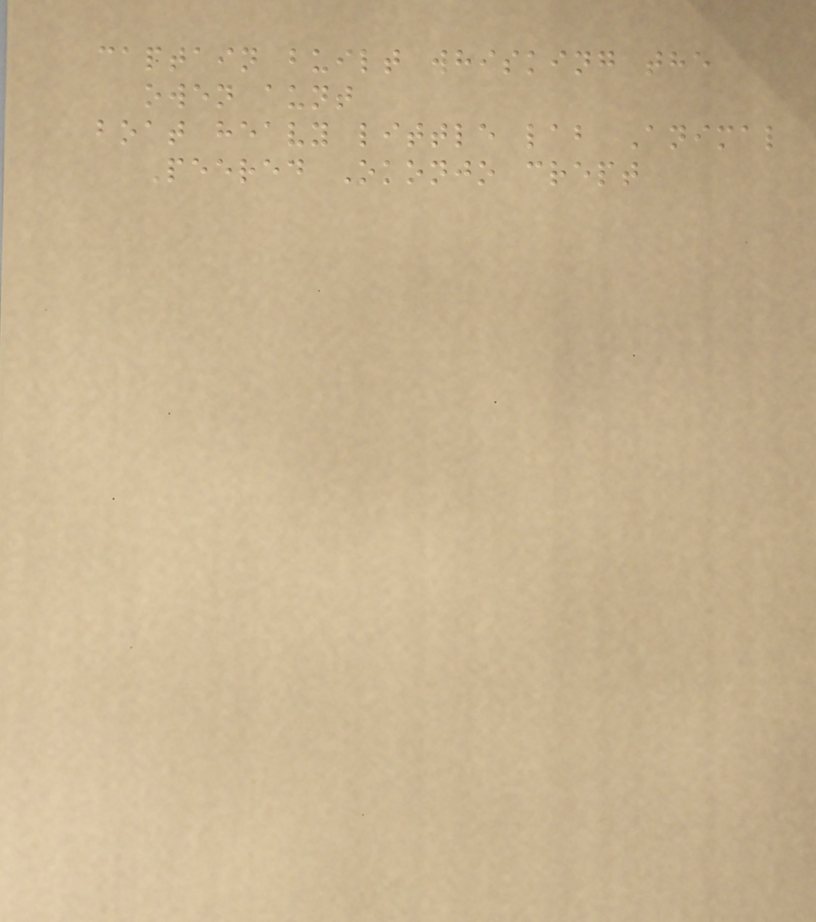captain built whisking the
owen aunt
boat heavy little lab Animal
Peered Okonjo crept
